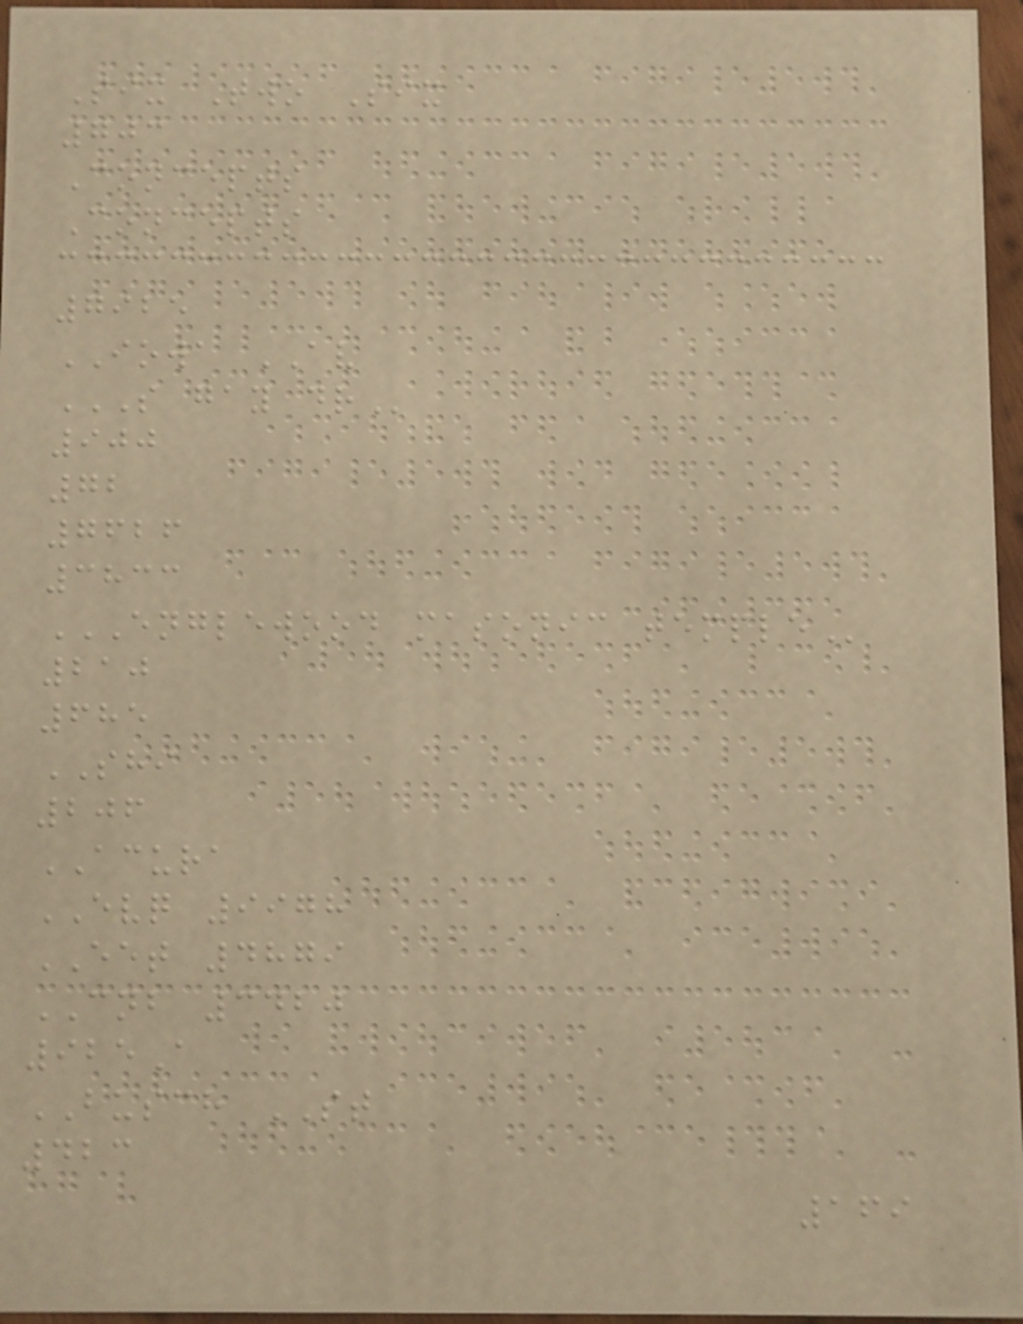Six Two Six
703
Concepts
Concepts
7925
IOWA AV
S GAY DR
900
72
7626
3833
ENGLEWOOD MASONIC TEMPLE
210
685
SHI
206
ACURA
EVQ 9978
EET 4879
CNB 3420
925A
BUSCH ST
423
169
